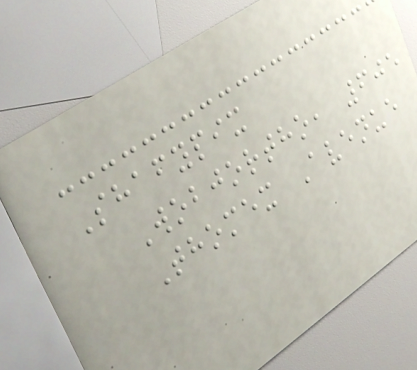Shafypix
Wobjortho, 605
Thomex Avenue
